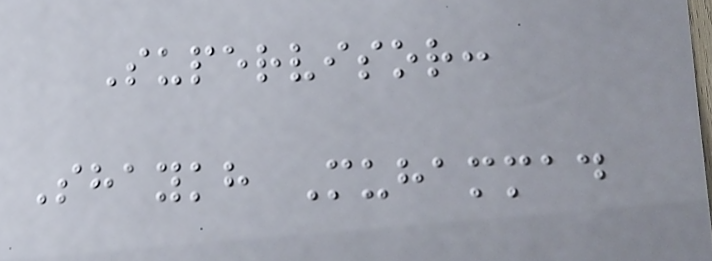Supervisor:
Shaykh Muhammad
